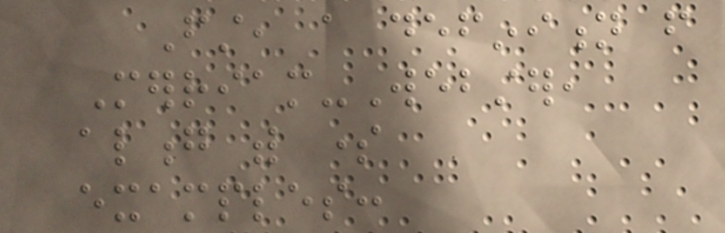First, a definition from
Merriam-Webster,
along with some
examples:
